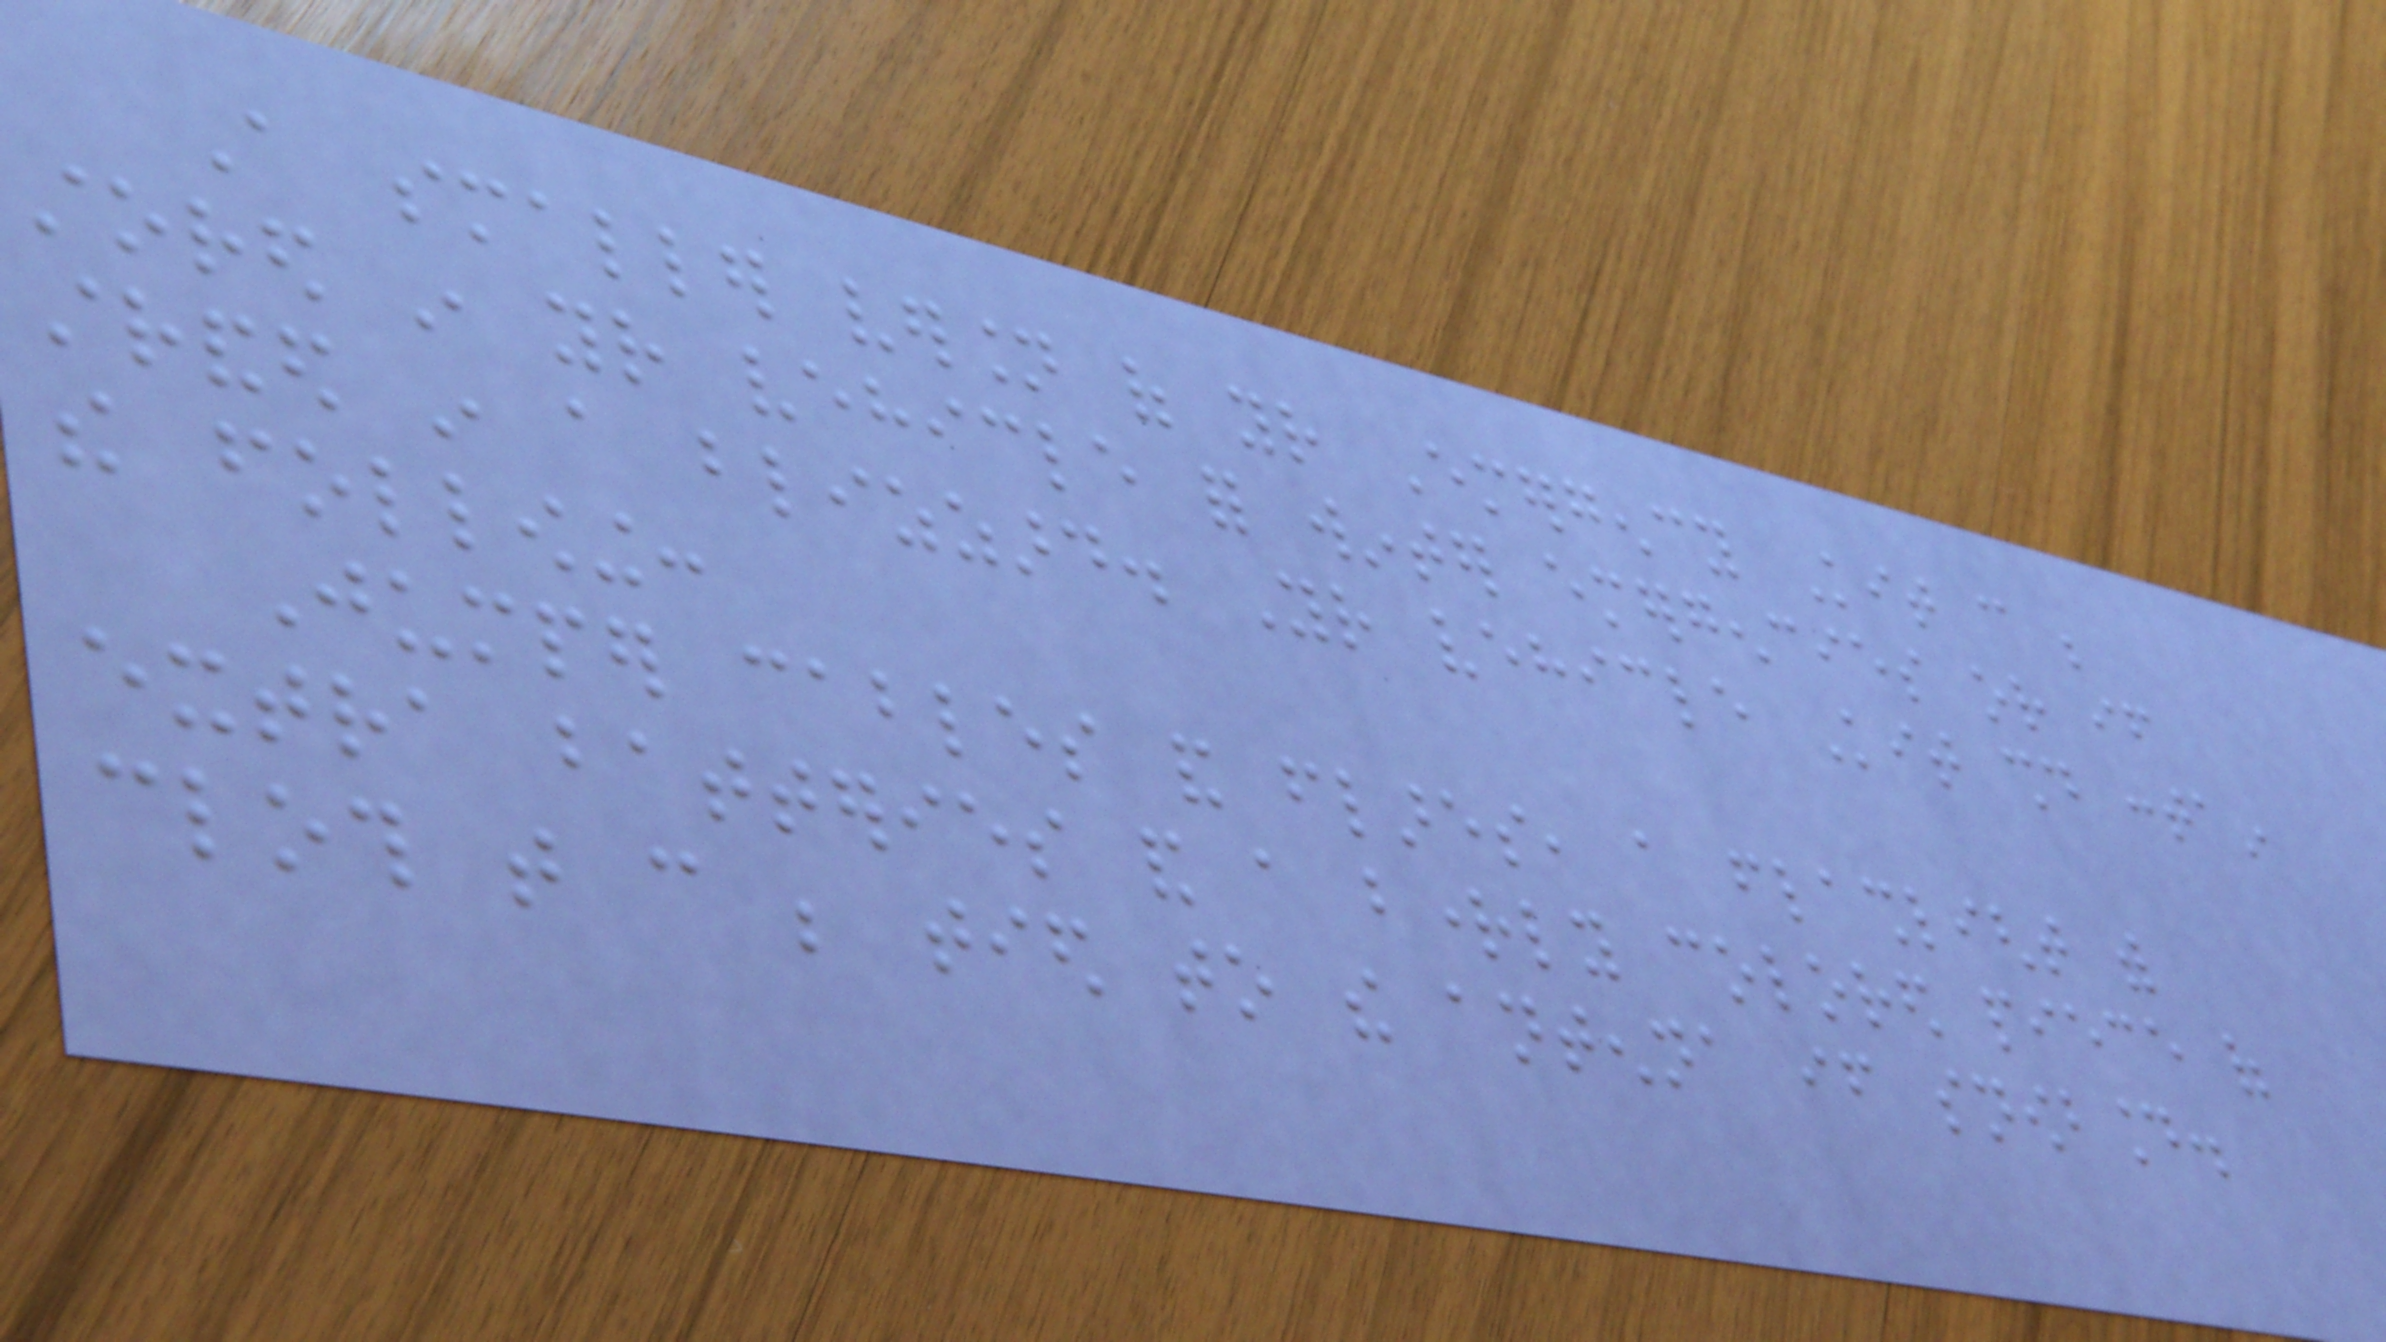A smaller version of your Emergency Kit can be
stored in your vehicle for winter emergencies or if
stranded in a blizzard. Your vehicle Kit should contain
the following:
Jumper cables and flares, a flashlight with
extra batteries and a brightly colored piece of
cloth that can be tied to the antenna if snowbound.
